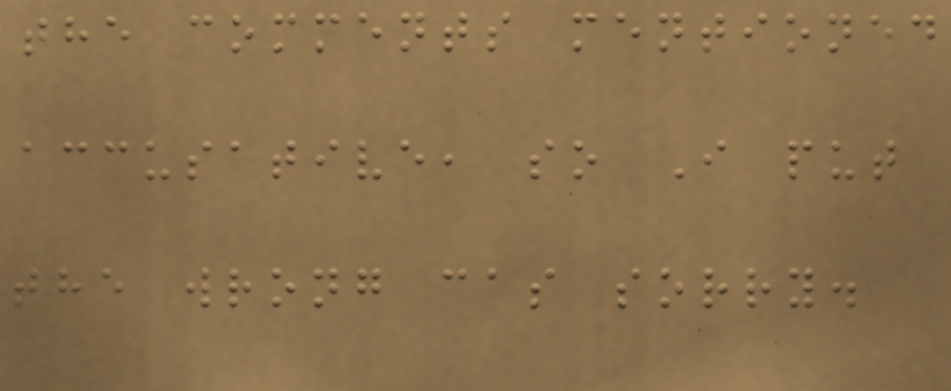the comments mentioned
accusative, so I put
the wrong cas sorry.
